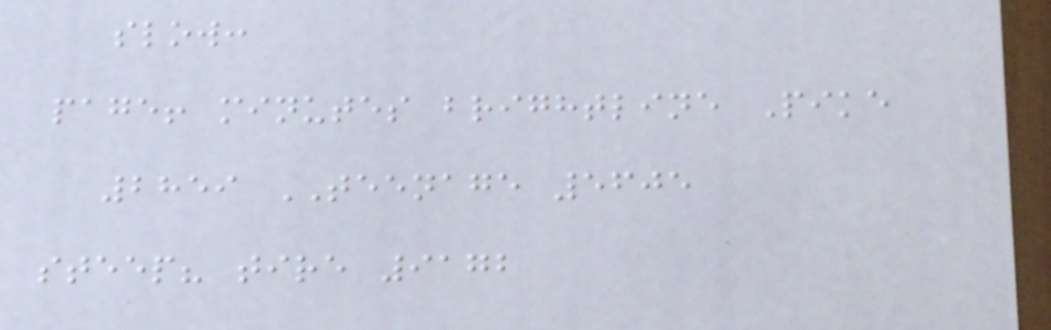slow:
page! minutes brightline Pike
2859 TEENAGE 5605
steep? tire 9172
